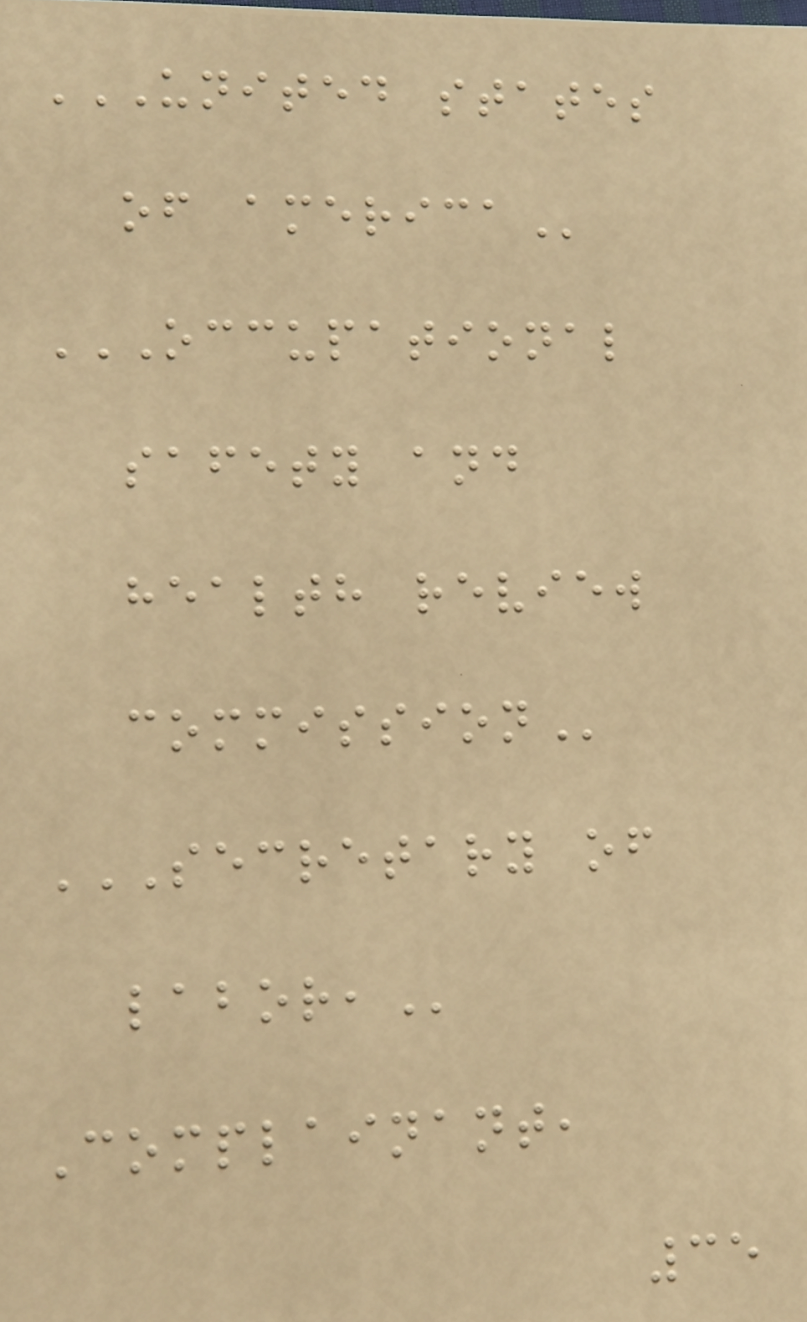UNITED STATES
OF AMERICA
OCCUPATIONAL
SAFETY AND
HEALTH REVIEW
COMMISSION
SECRETARY OF
LABOR,
Complainant,
35
